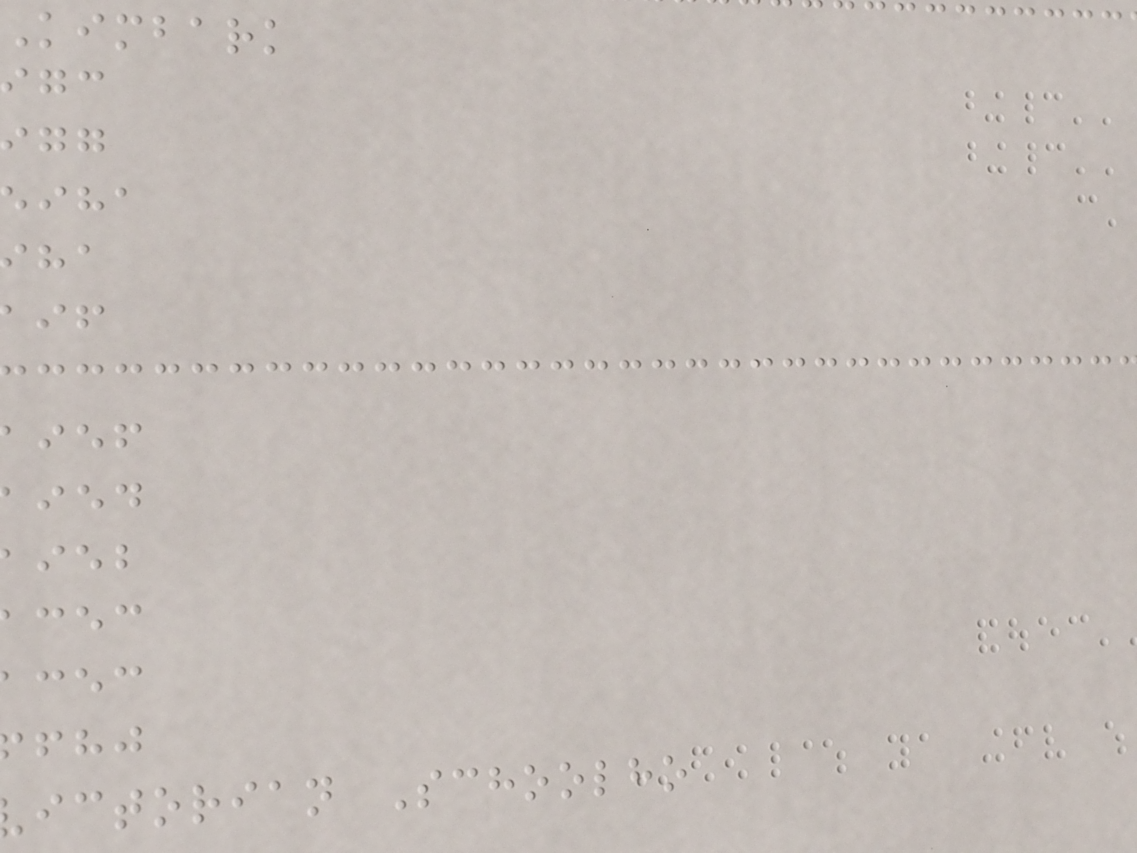kimbark
ictorian Schoolho
